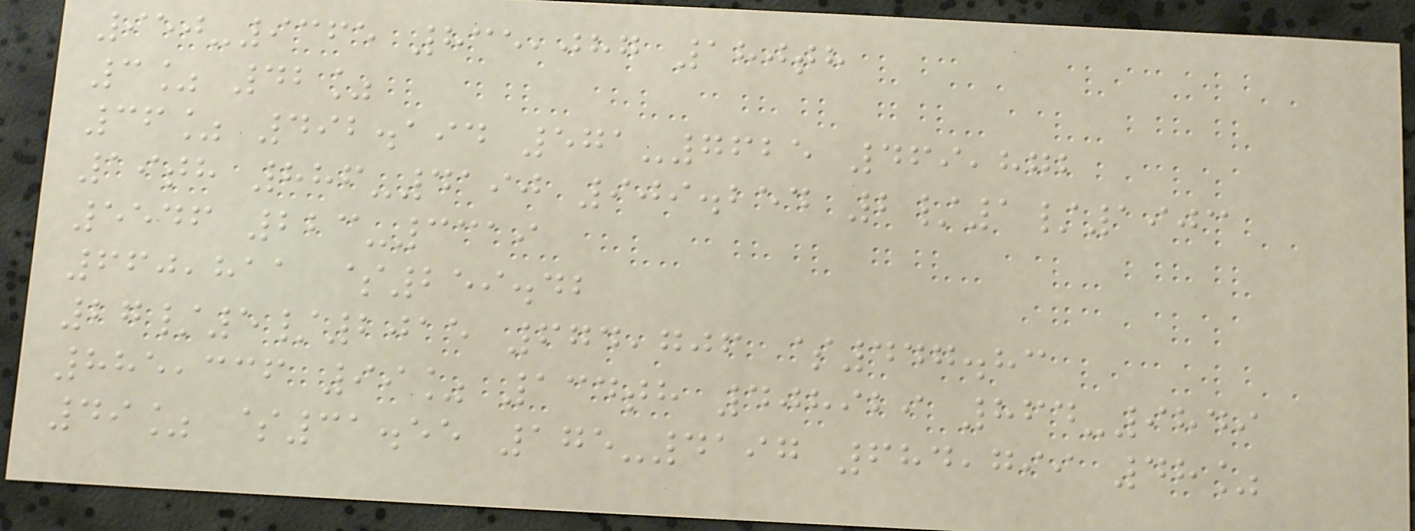950-9365 835,087 180th
3% 42%
36% 492.194 571-7625 469,872
19th 886-4190 909.254 2/1/1903
5546 223-3319
660,811 $259.42
27/5/2015 674,706 $447.83
885,336 99% 134th 408929 864-9849
49% $31.55 175-4197 684,799 48%
